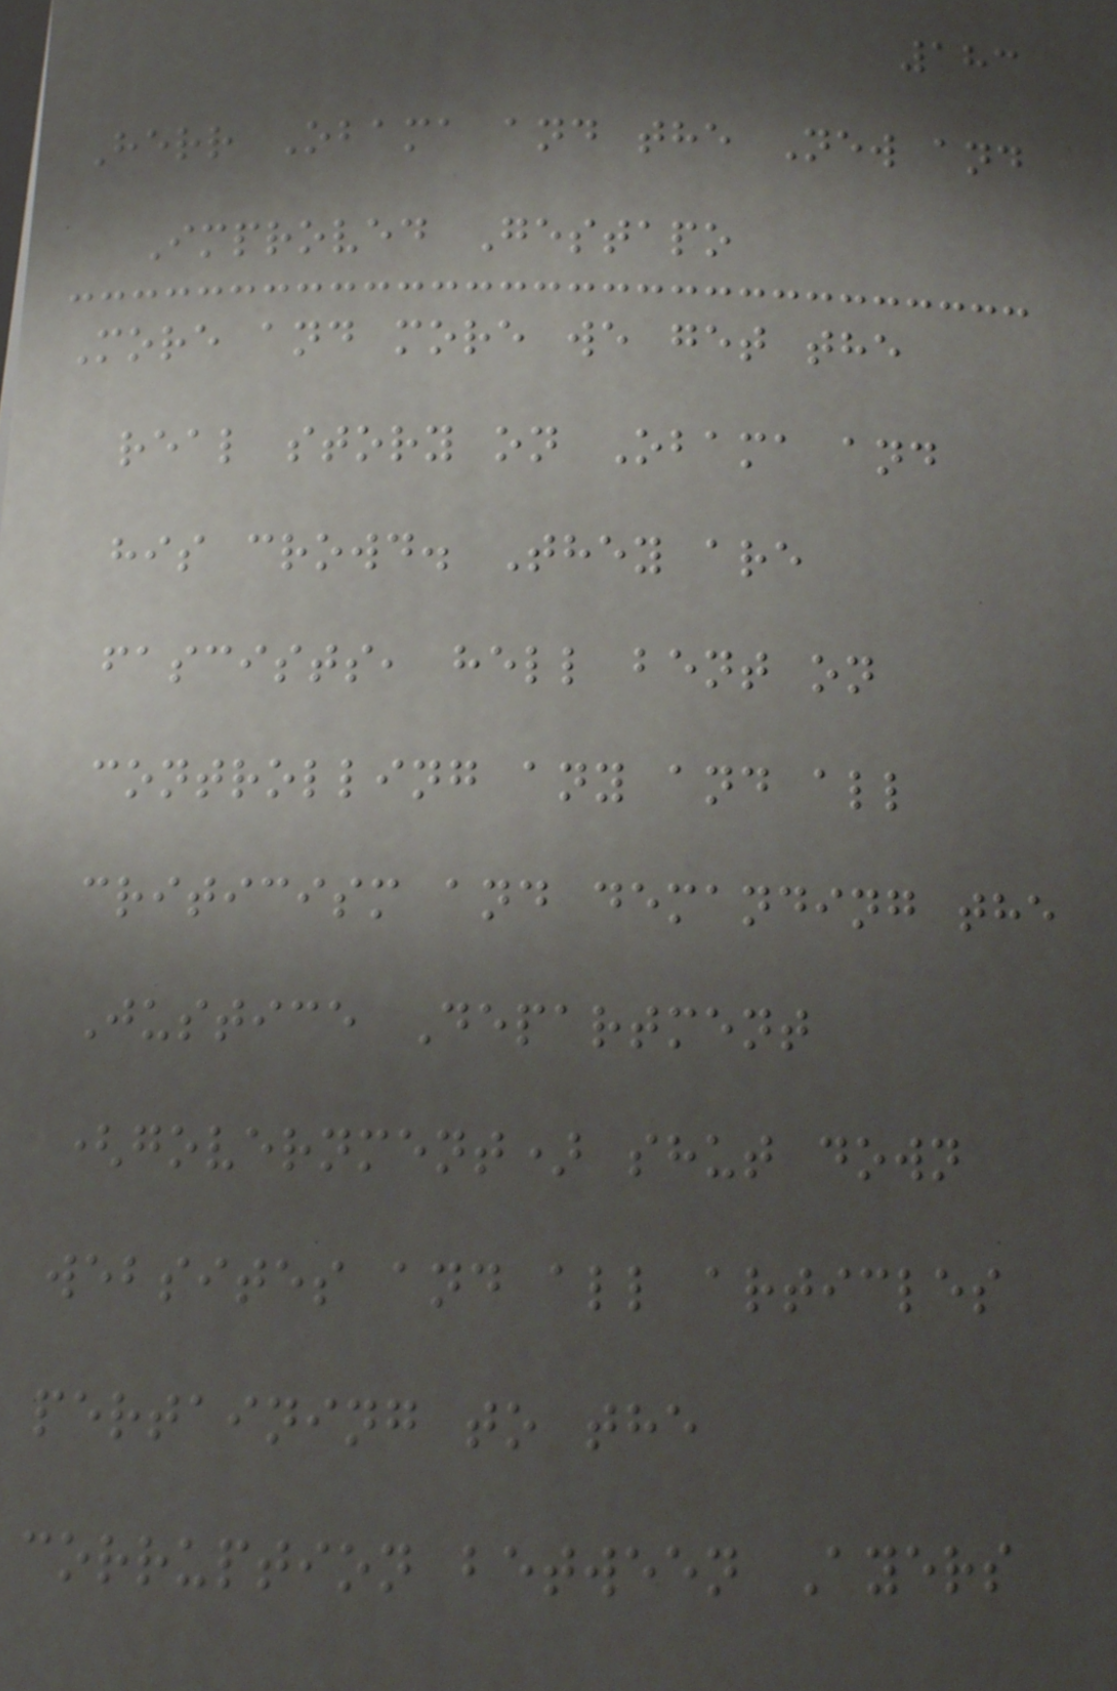183
Herr Obama and the New and
Improved Gestapo
More and more we get the
real story on Obama and
his crowd. They are
fascists, hell bent on
controlling any and all
criticism and demanding the
Justice Department
(government) shut down
websites and all articles
pertaining to the
corruption between Ayers
